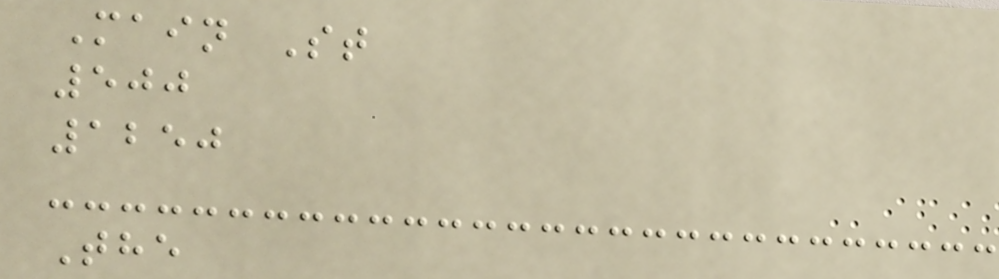Main St
500
1250
The
